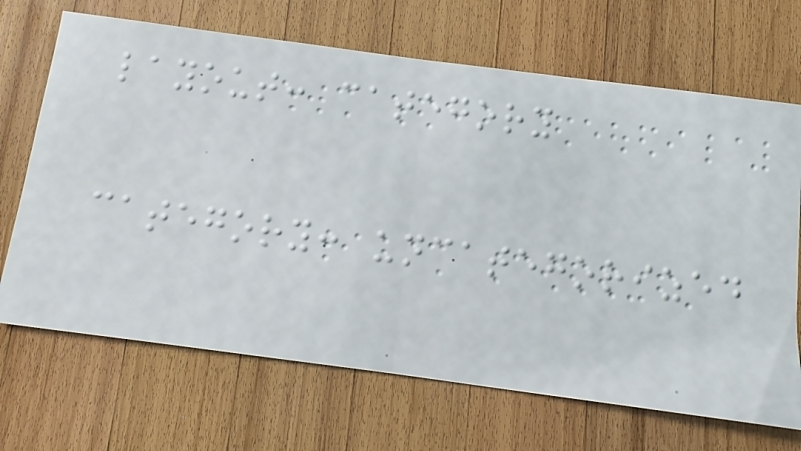layout: category
category: uncategorized
